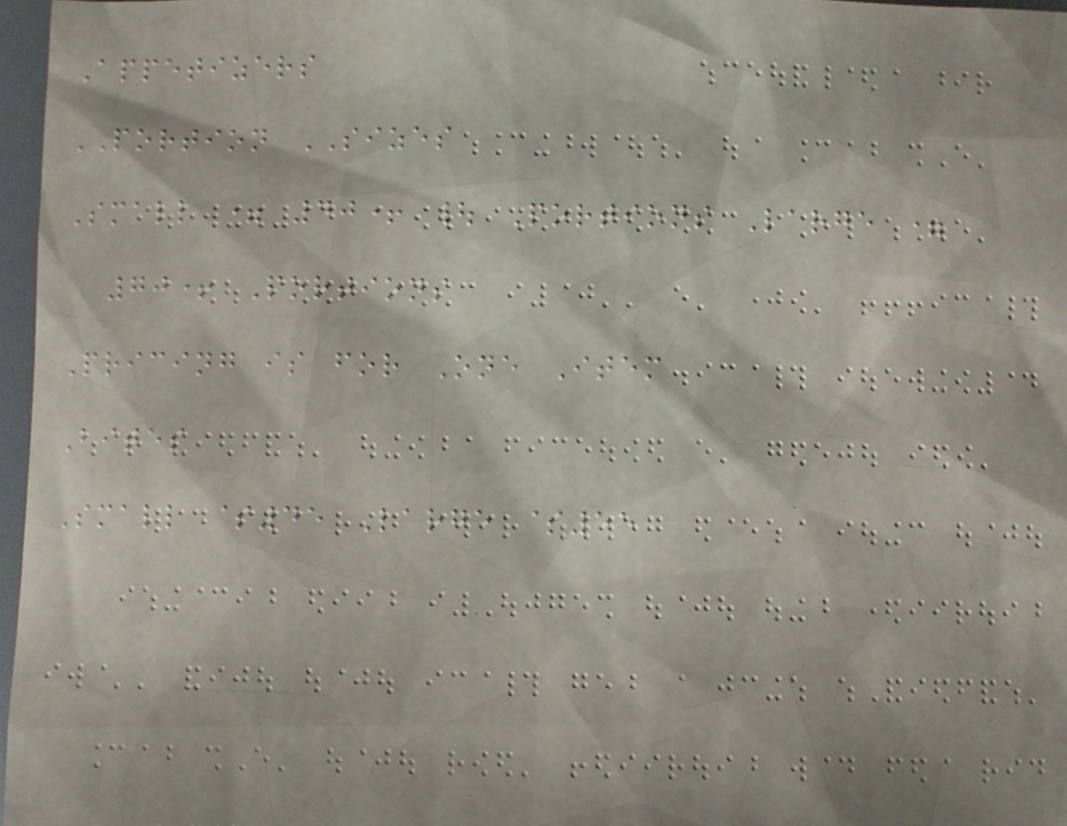Appetizers
PORTION SIZES
Small = 40+ | Portions Large =
70+ Portions
Pricing is for One Item
Bites
Small $45 Large $55
